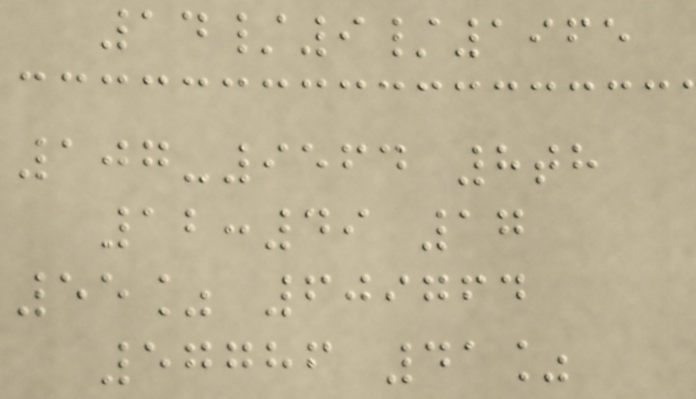14/9/1965
107-9564 8th
12:49 17
55% 609764
57786 41%
